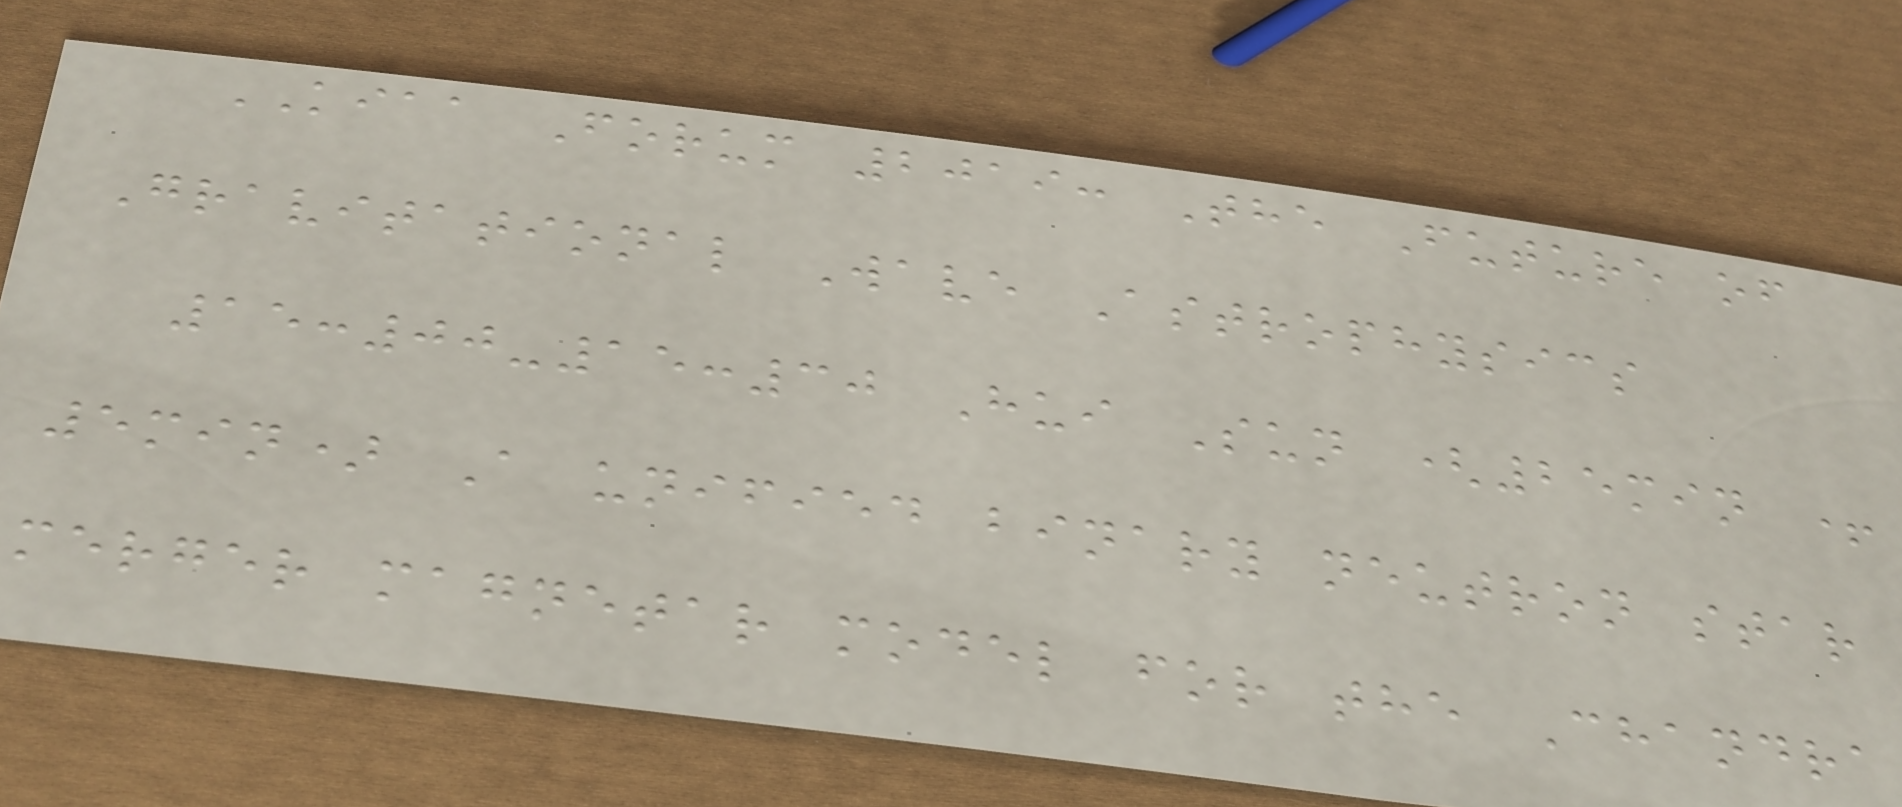KIAA Forum 2019: The Future of
Gravitational Wave Astrophysics
15:00-15:30 Hui Sun (25min +
5min) A unified binary neutron star
merger magnetar model for the Chandra
